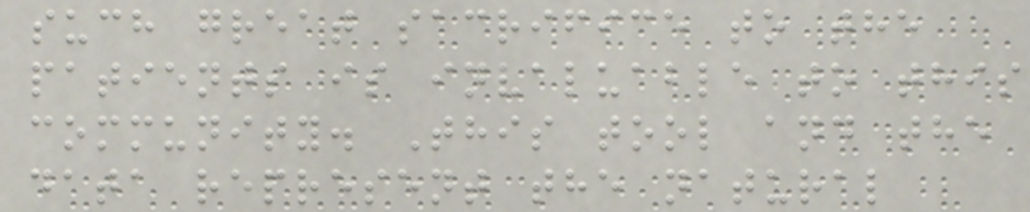such great sacrifice to the
patients is invaluable to this
community. This tool and the
data represent the natural
